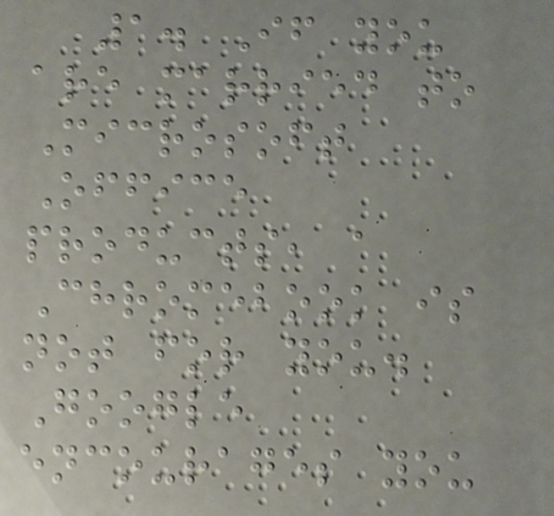1. If you
are married to
Microsoft
Office
products, a
Chromebook is
not for you.
Google
encourages you
